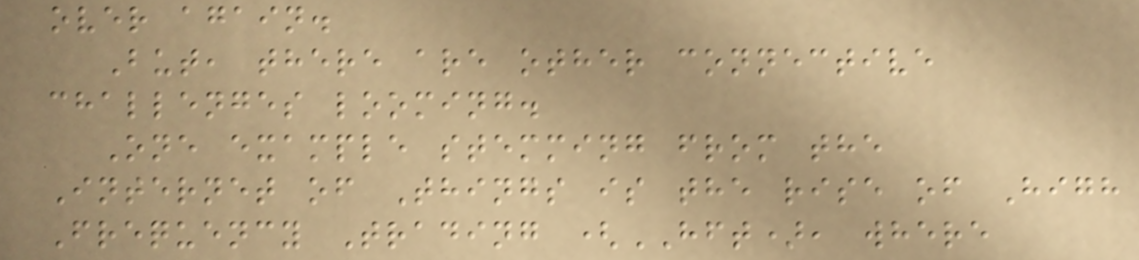over again.
But, there are other connective
challenges looming.
One example stemming from the
Internet of Things is the rise of High
Frequency Trading (HFT), where
